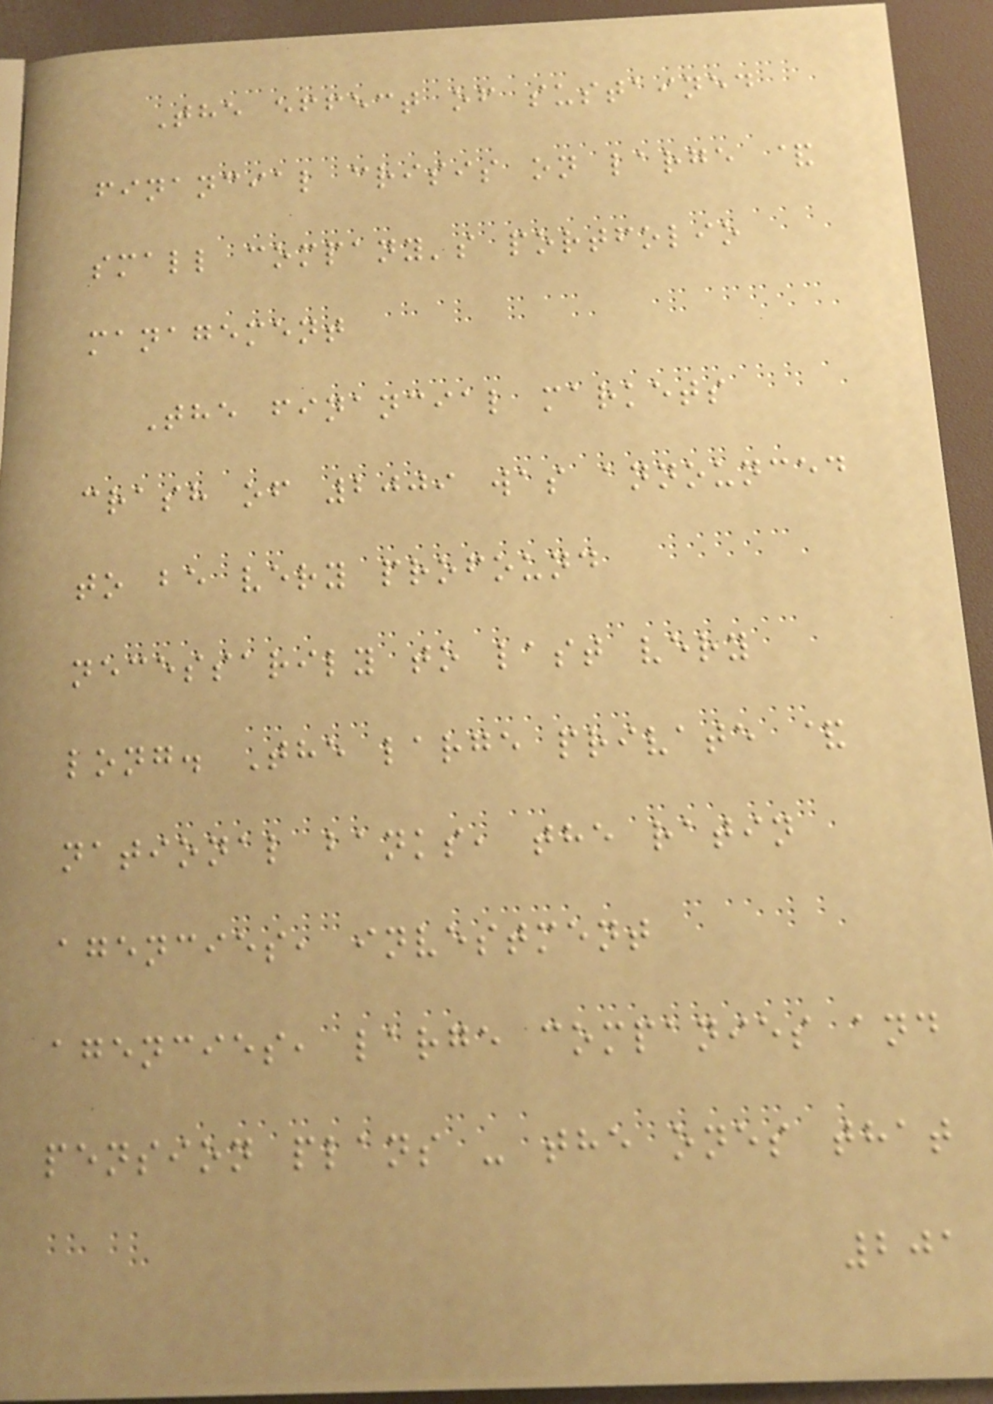The effect of sustained
financial crisis on large &
small company's portfolio
management
The financial markets
crash of 2009 was announced
to be very profound
necessarily to last very
long. The large private &
national banks, the ratin
agencies, investment
agencies, large companies and
pension plans - the ones that
201
